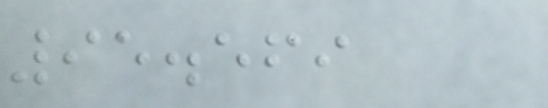95.569
